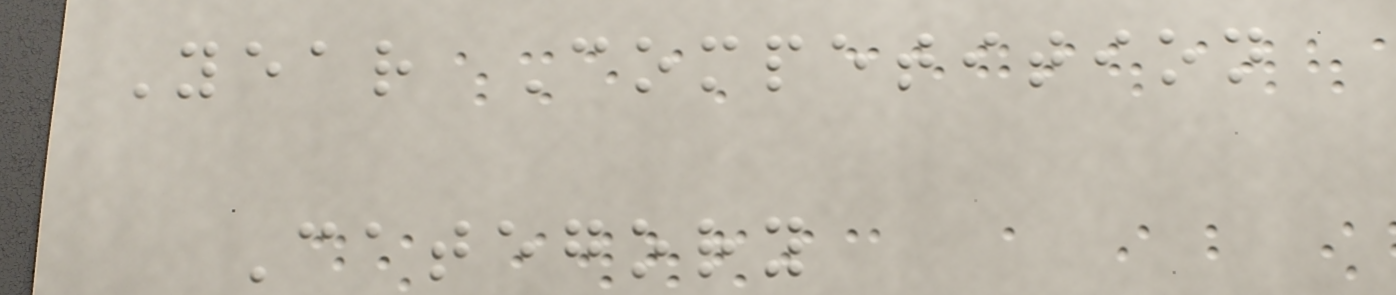Year Competition
Category
